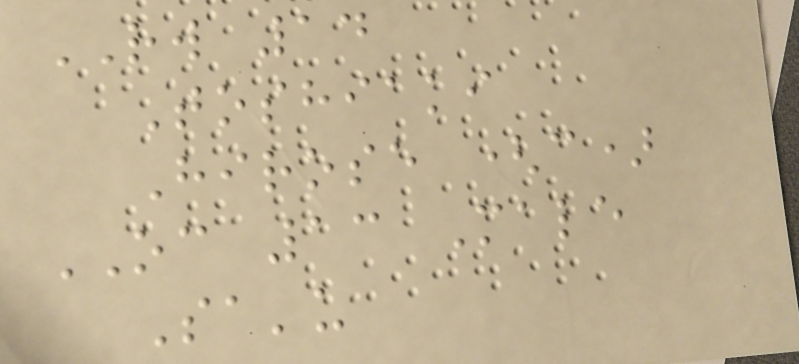RW 14
Toshiaki
Hirose (c)
OC 13 Male
Sa'u
